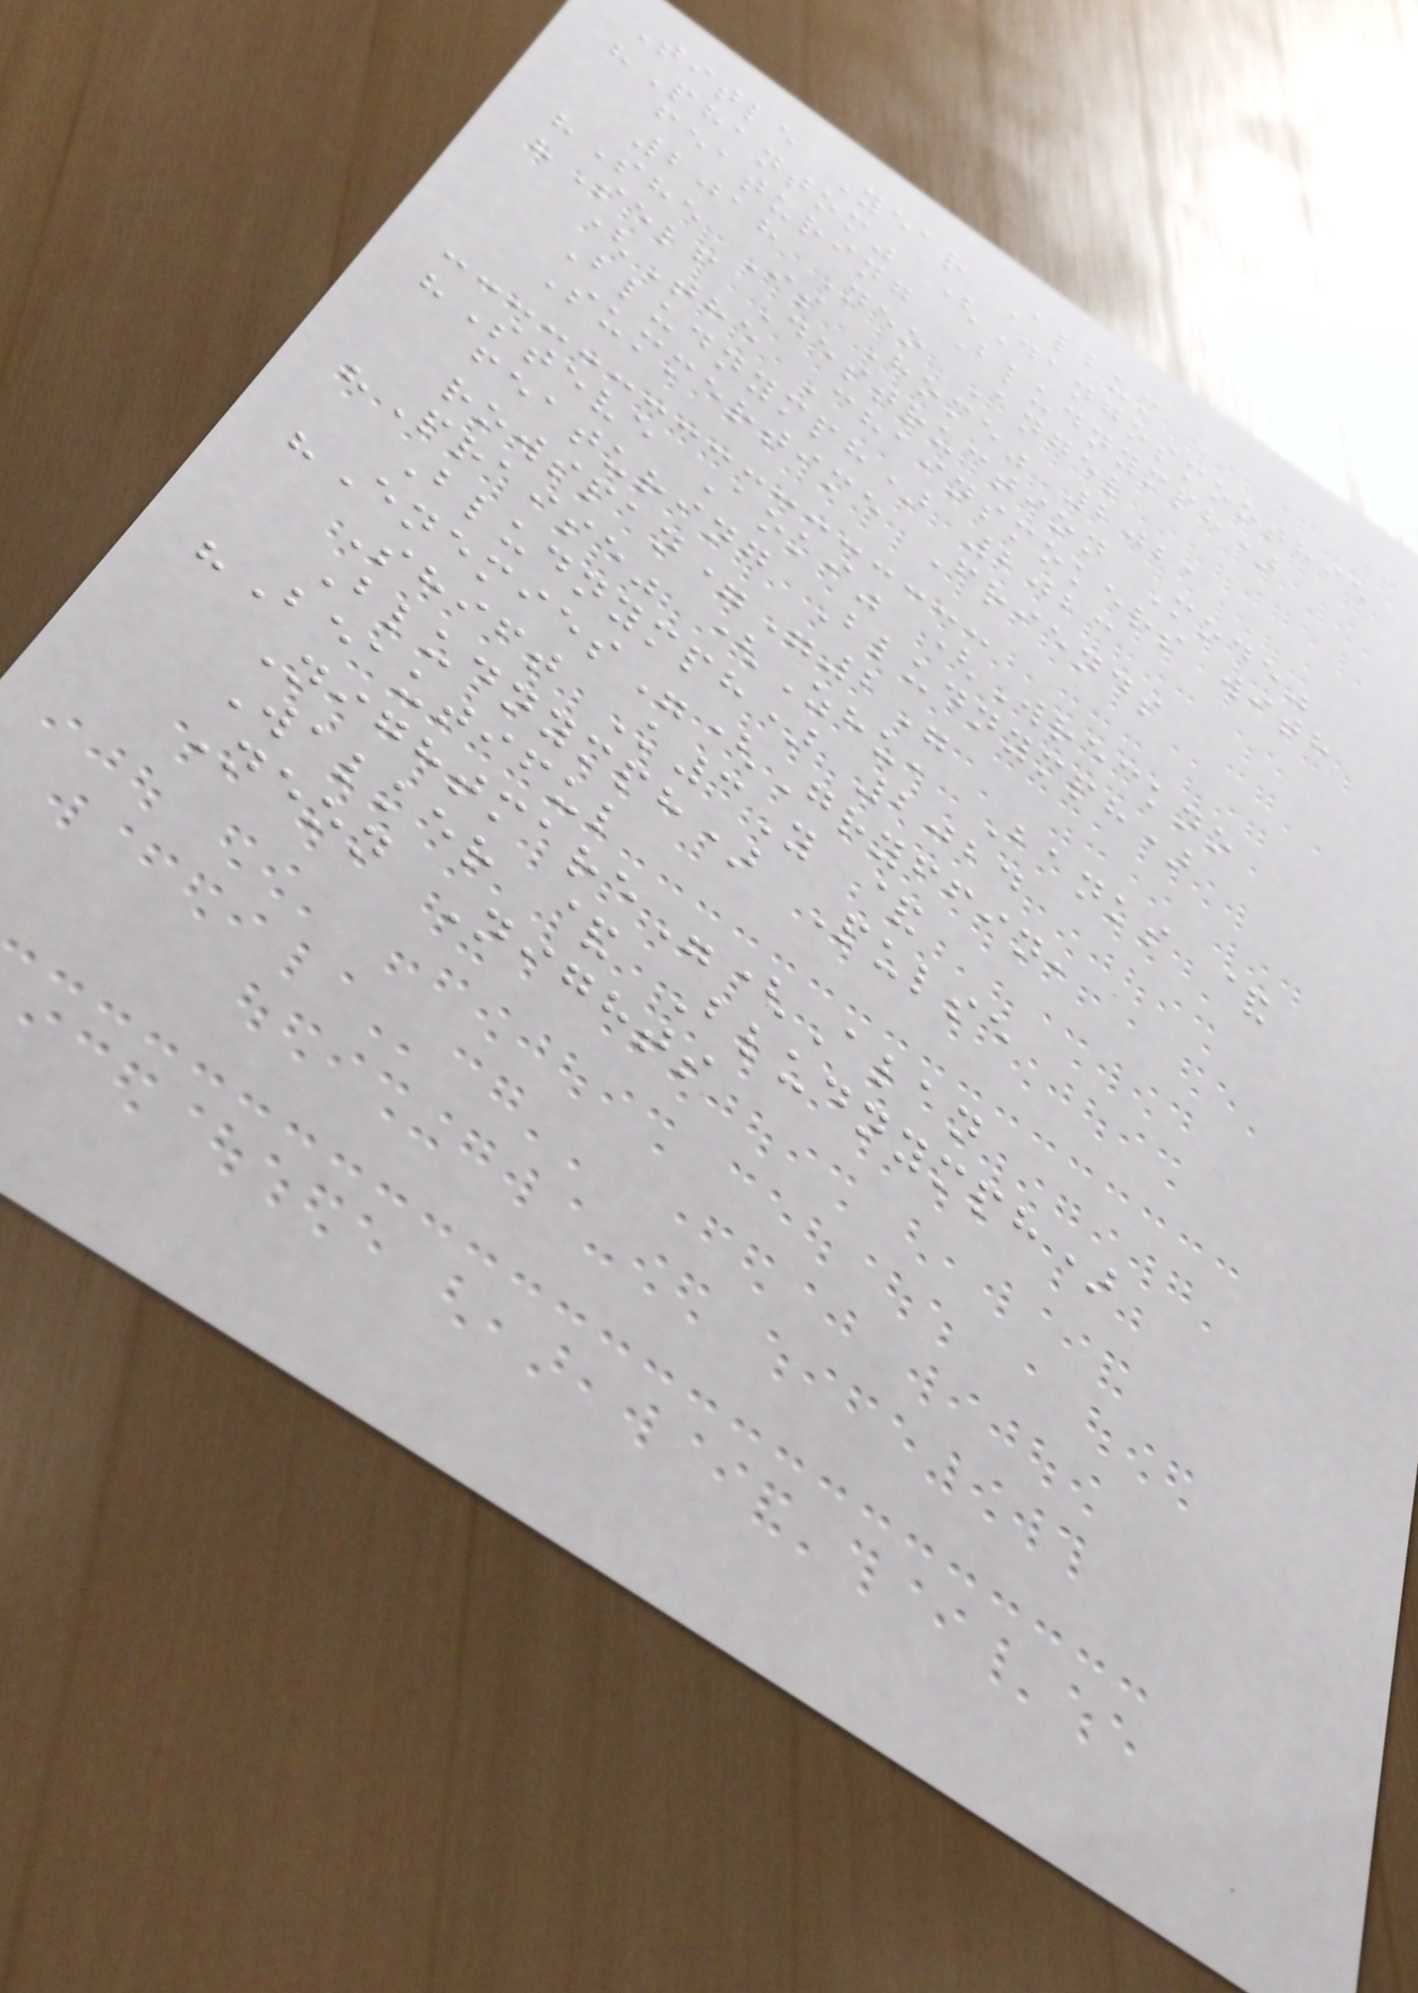Title Year Album
"Phantom" (Dangosmoothie
featuring Bludnymph)
2018 Neo Angel
"She Is Home" 2021
"Self Destruction Mode"
(The Chainsmokers with
Bludnymph) 2023
Summertime Friends
"Steve Aoki" (Wreckno
featuring Bludnymph)
rowspan="2"
"Praise" (Zhu, Banks &
Bludnymph) 2024
"Enemies"(Gryffin,
Shift K3Y &
Bludnymph) Pulse
"Beautiful
Nightmare"(Alan
Walker & Bludnymph)
Neon Nights
